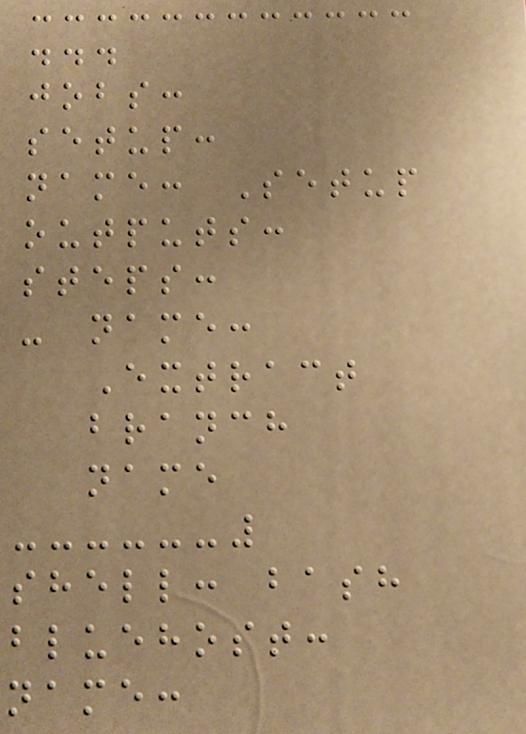...
jobs:
setup:
name: Setup
outputs:
steps:
- name:
Extract
branch
name
shell: bash
bluehost:
name:
